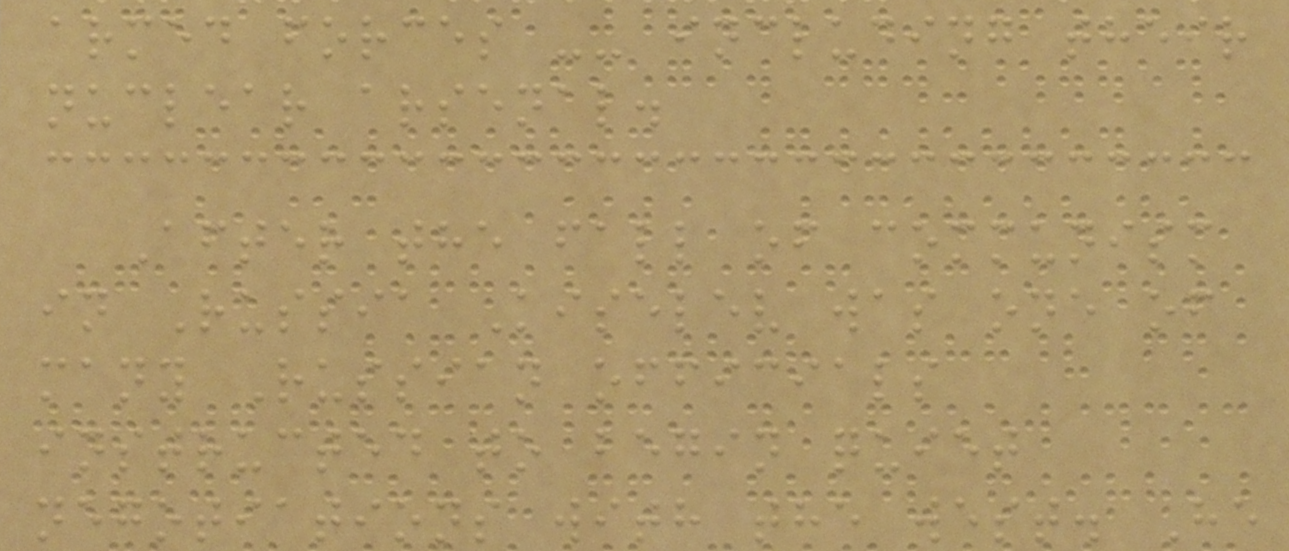armed forces -- including their
nuclear arsenal.
After the fall of communism
in Russia Kiselev was one of
many Russian officials
instructed to begin quiet
negotiations with the west. He
